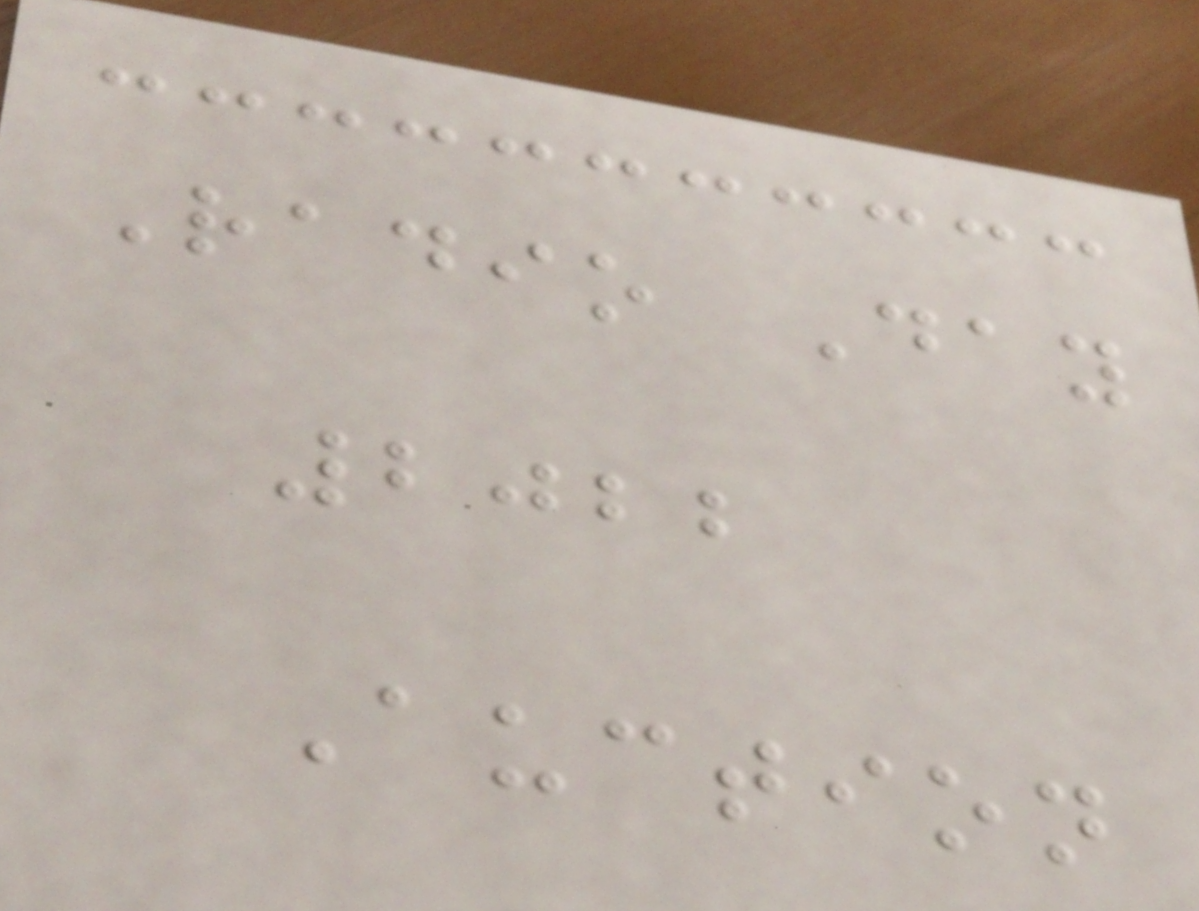Radio Day
2022
Auction
